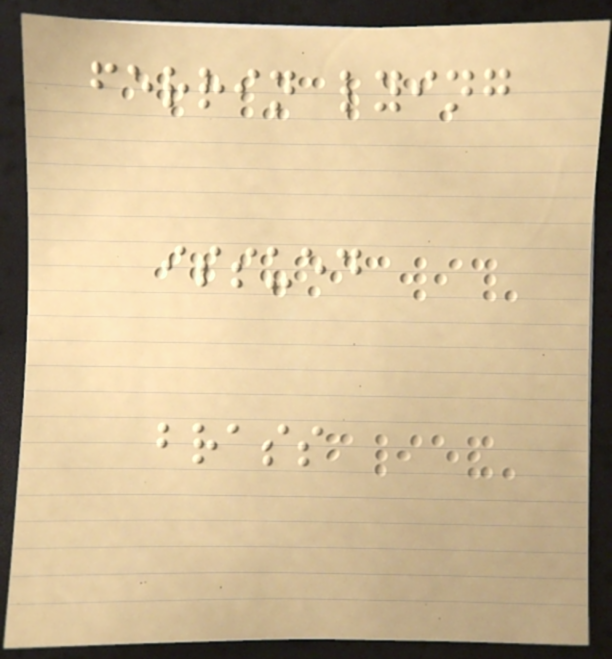ferrin lying
issued
brass
